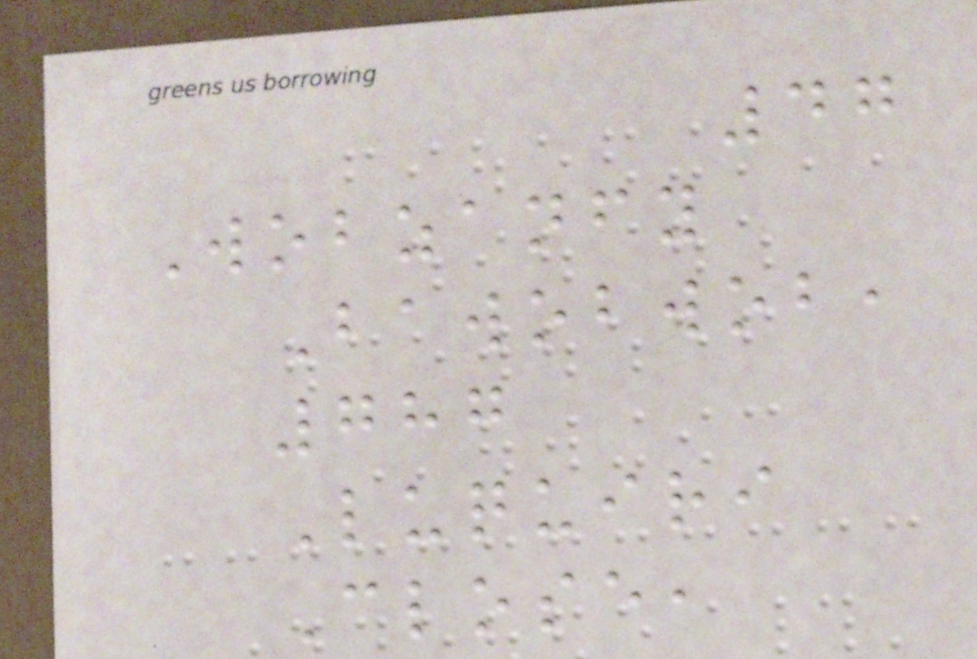47
Wobzanfy
Bawobwob,
787
Luquiri
Close,
